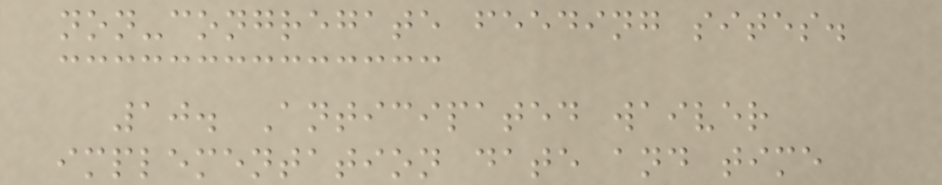non-congregate feeding sites.
10. Anticipated waiver
implementation date and time
